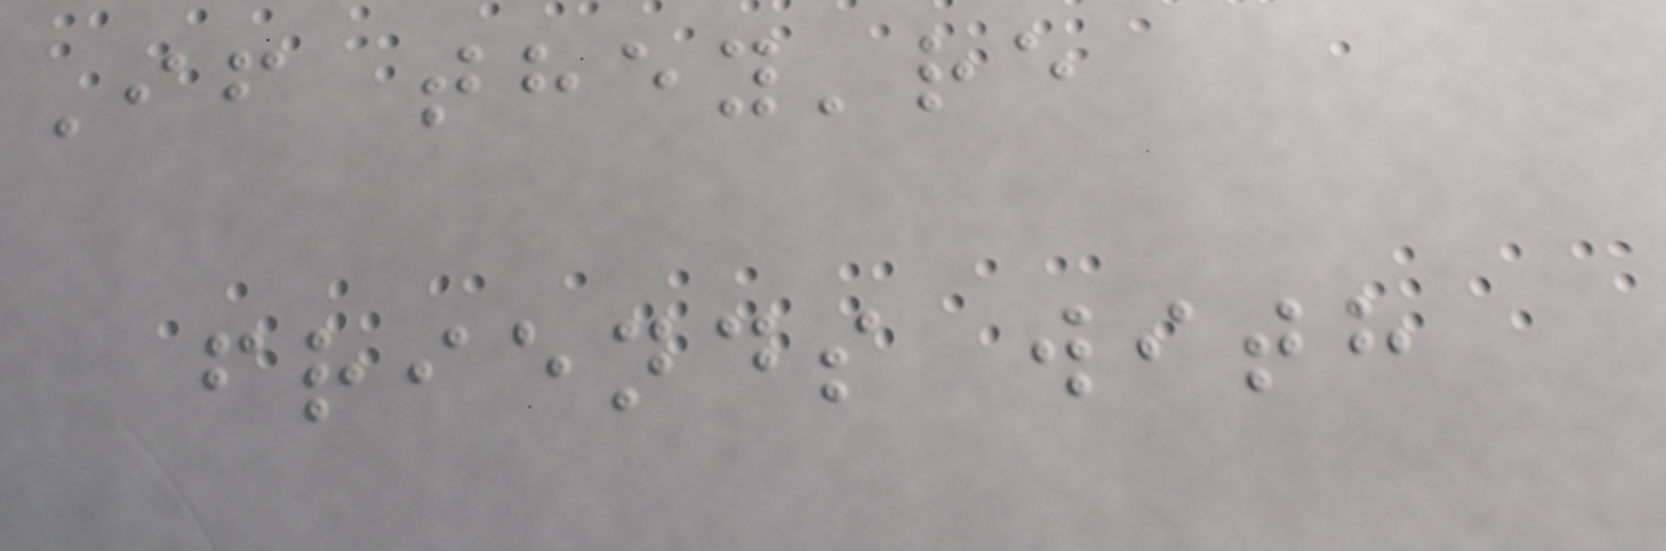If they're
friends with
